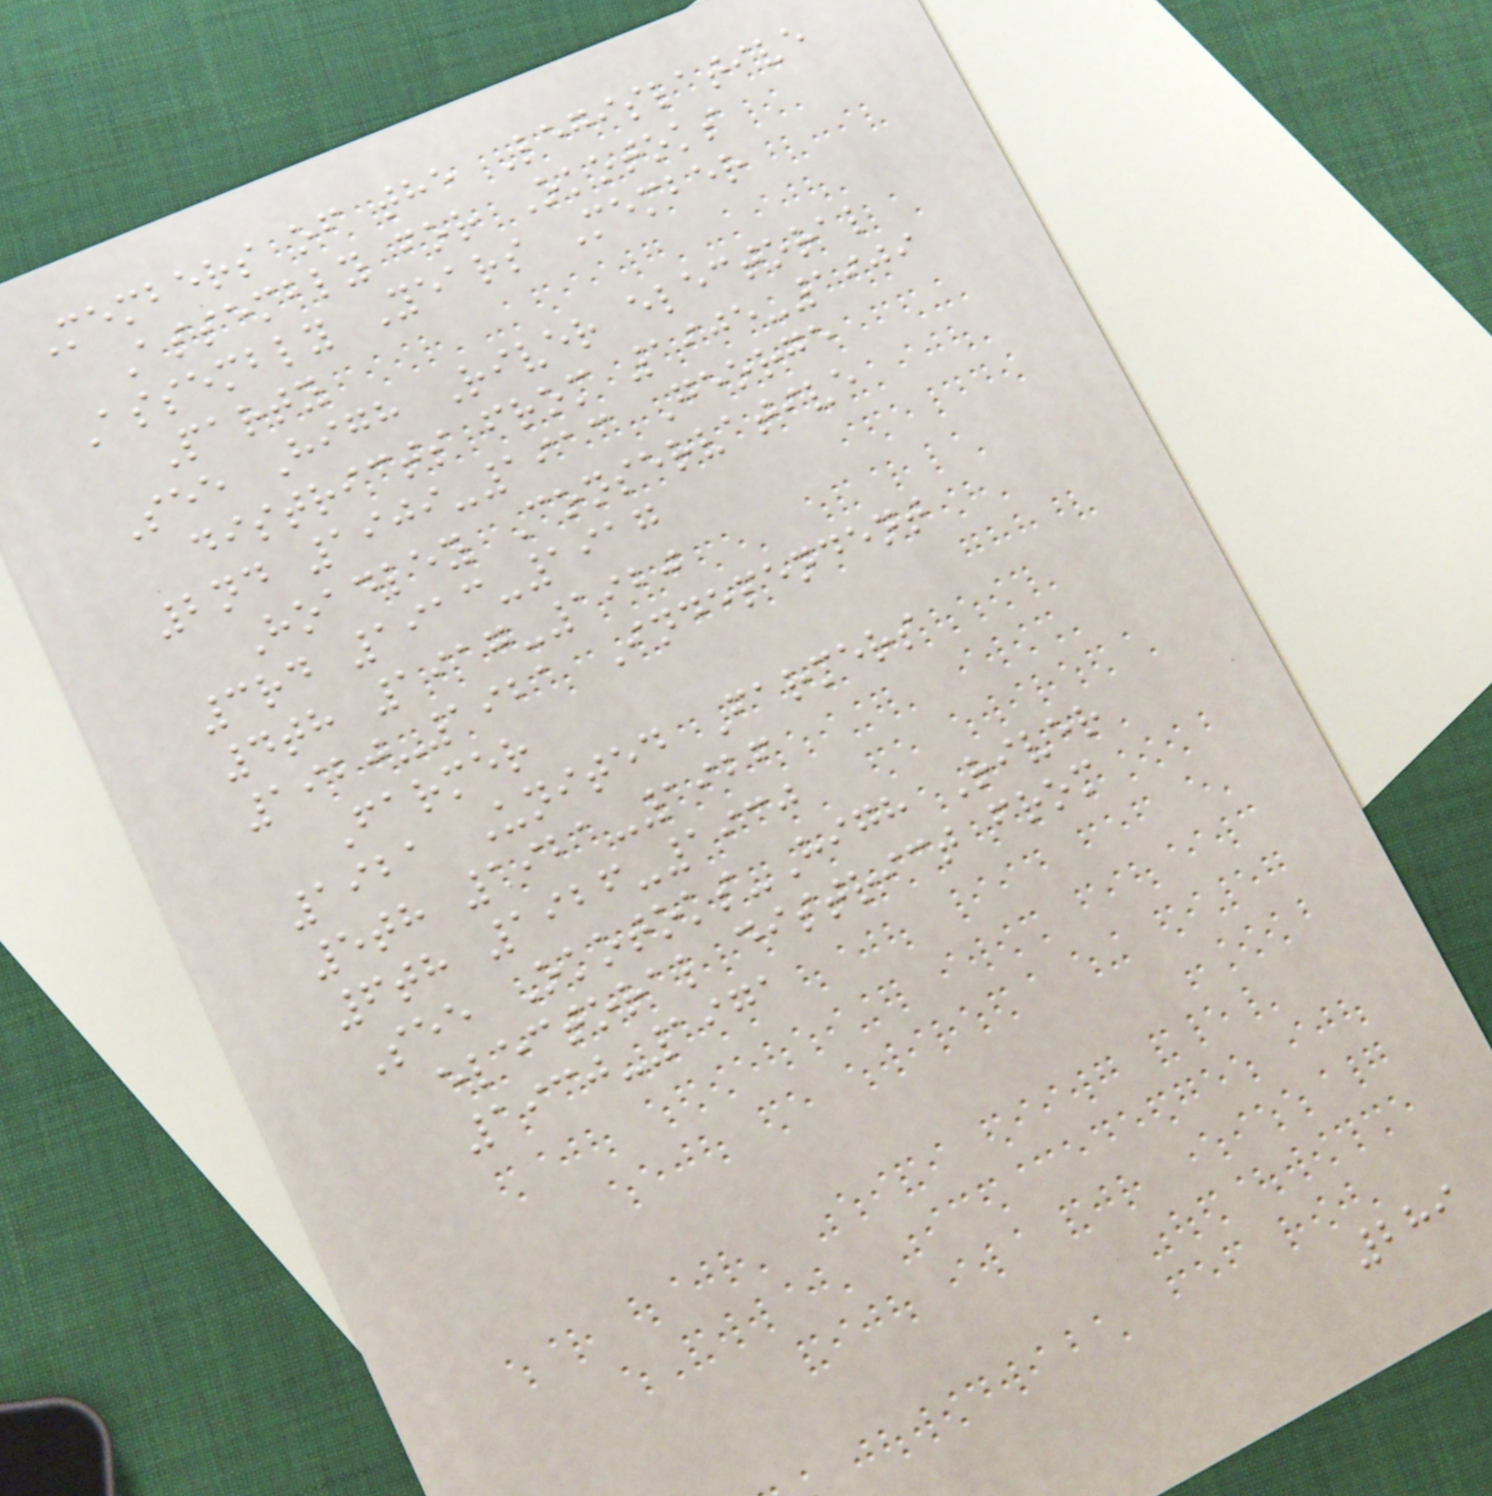Members of the Legislative
Assembly for Okotoks
Assembly Years Member
Party
See High River electoral
districts from 1905-1909
2nd 1909-1913 George
Hoadley Conservative
3rd 1913-1917
4th 1917-1920
1920-1921 Independent
Farmer
1921 United Farmers
5th 1921-1926
6th 1926-1930
See Okotoks-High River
electoral district from
1930-1971
289
